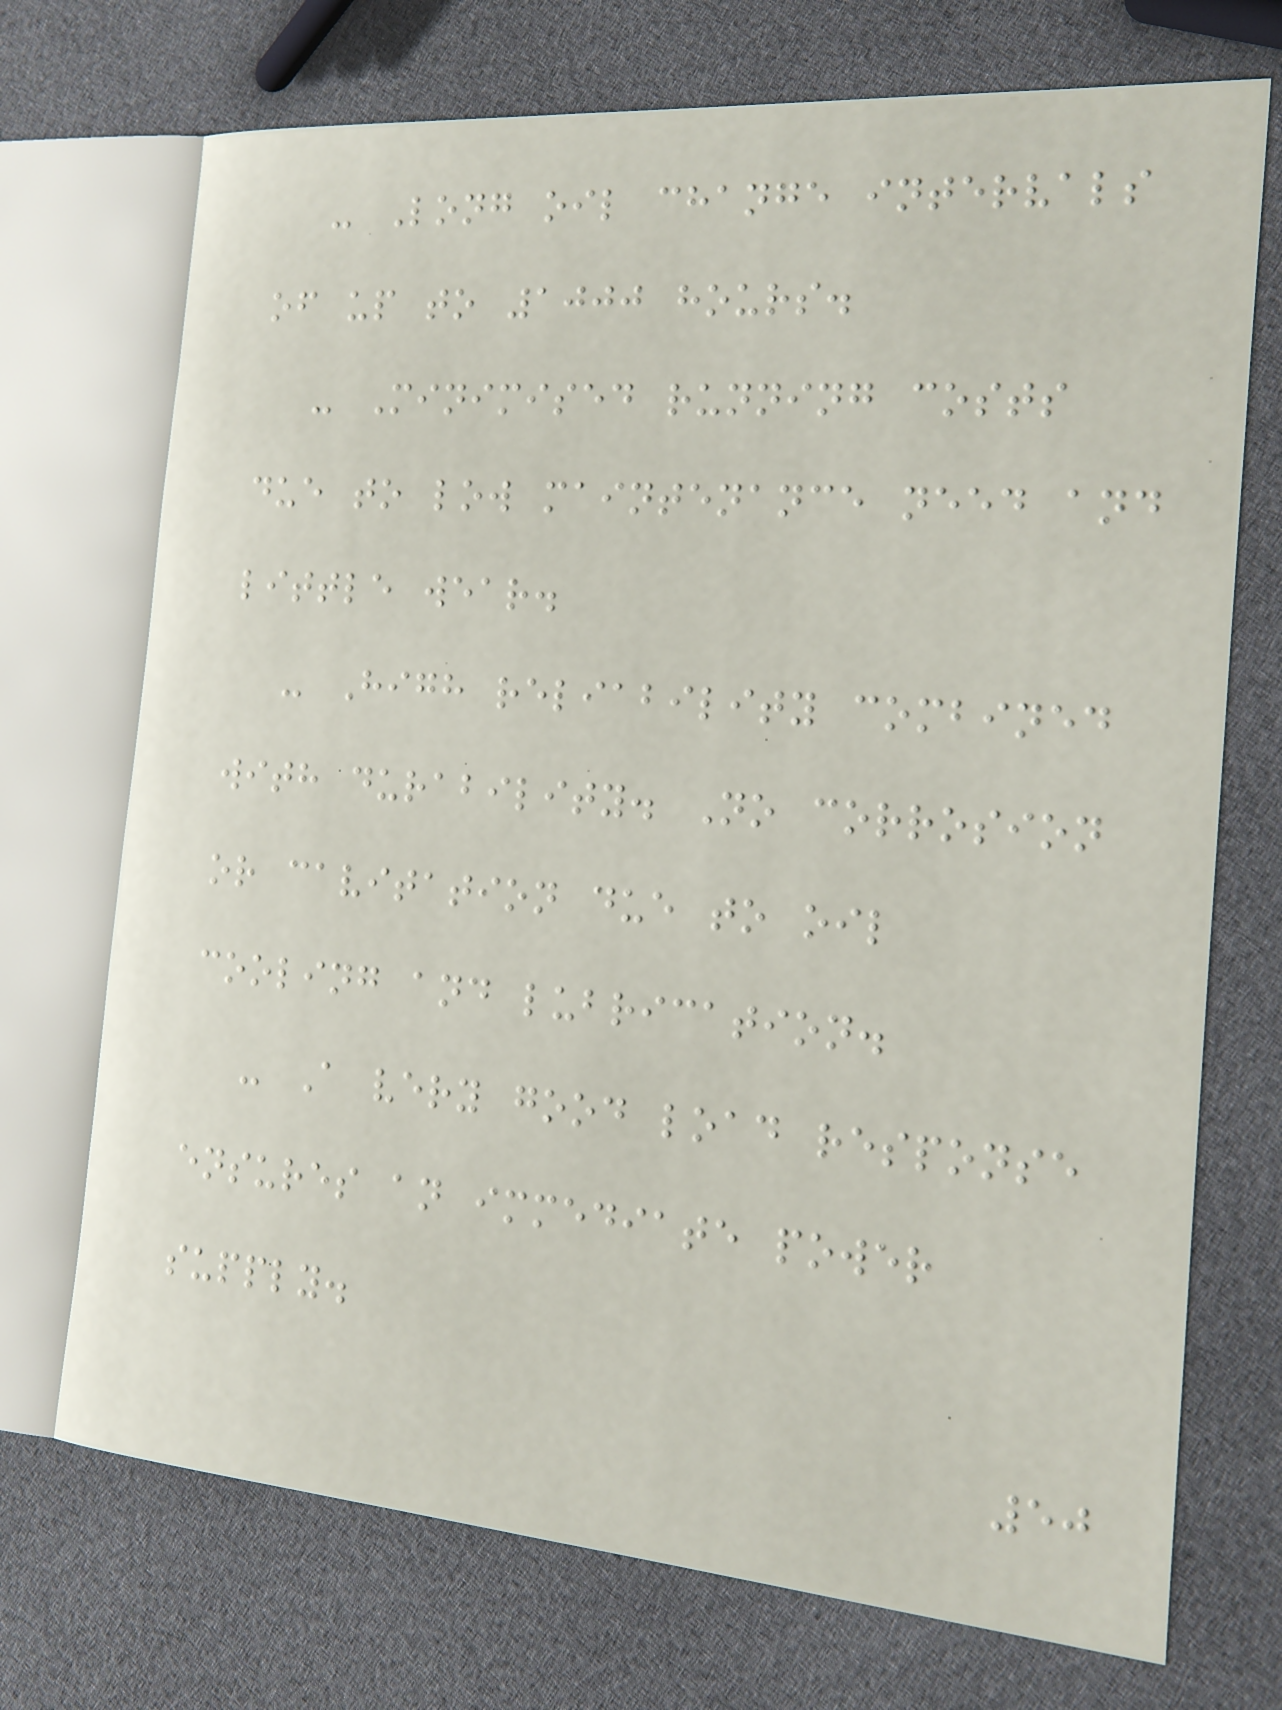- Long oil change intervals
of up to 1000 hours.
- Minimised running costs
due to low maintenance need and
little wear.
- High reliability combined
with durability. No corrosion
or cavitation due to oil
cooling and lubrication.
- A very good load response
ensures an immediate power
supply.
50
